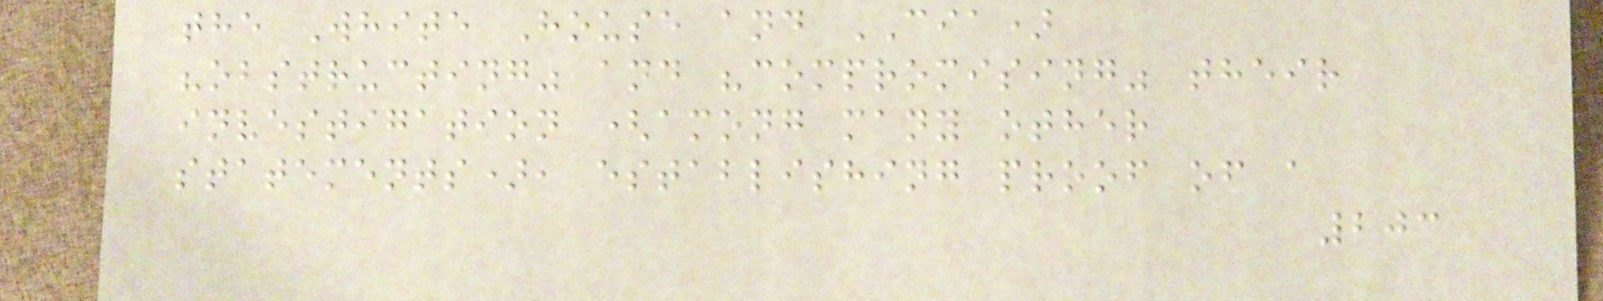the White House and CIA)
"obstructing" and "compromising" their
investigation (among many other
statements), establishing proof of a
203
